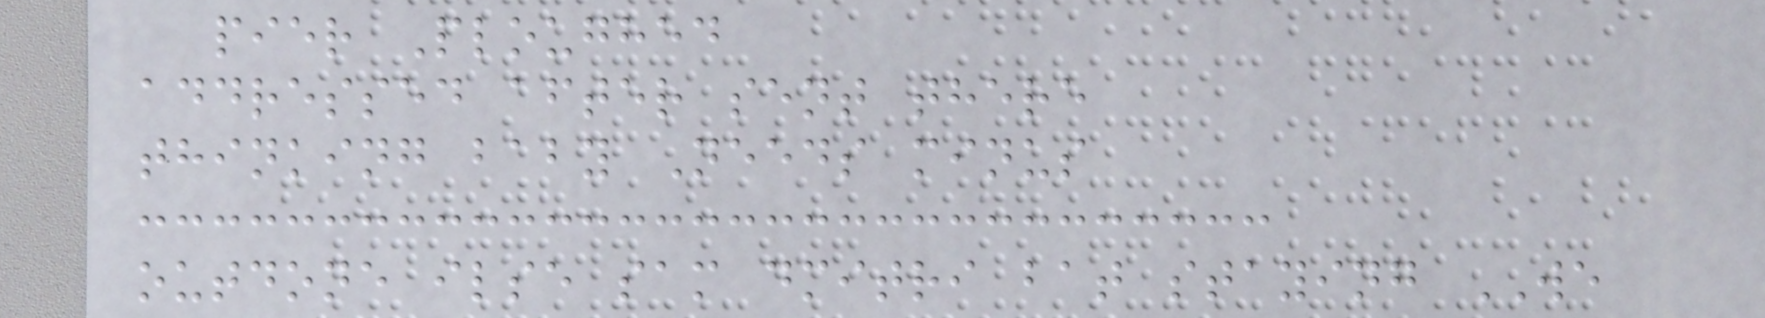pier Ploughed
addressed after sent there
thinking baby Needs minus
outdone ilse sam dmitri bat staying WE
